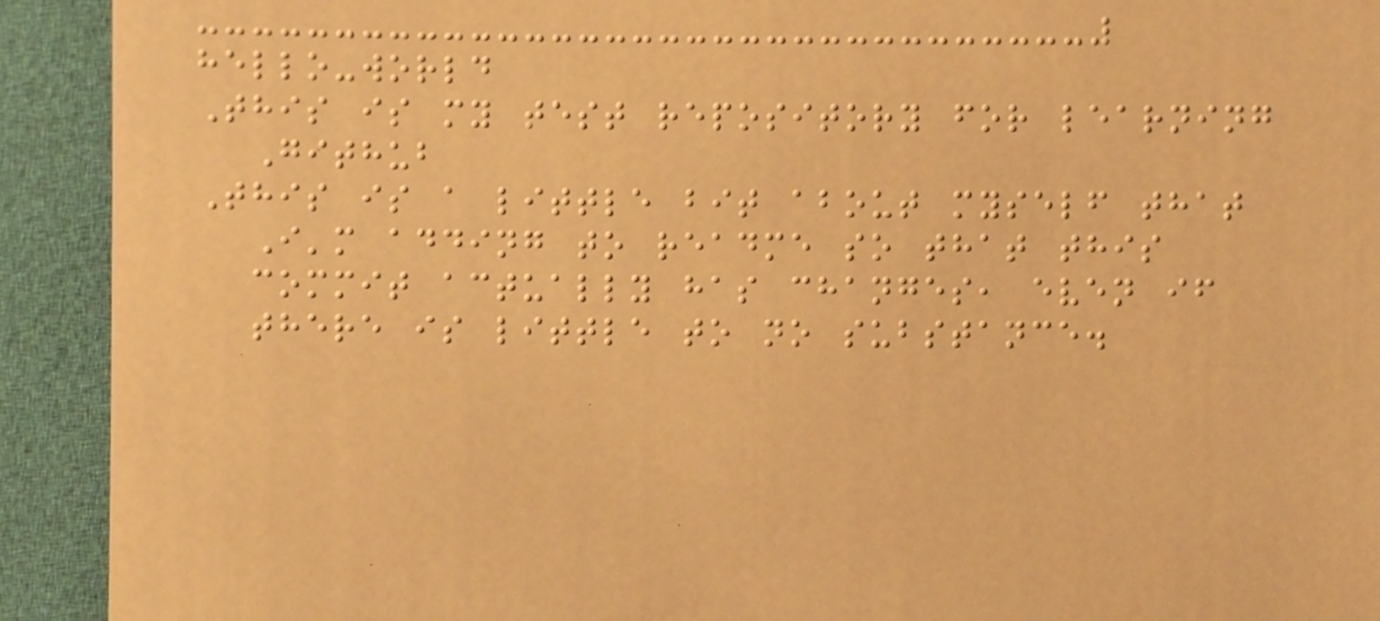hello-world
This is my test repository for learning
Github
This is a little bit about myself that
I'm adding to readme so that this
commit actually has changes, even if
there is little to no substance.
